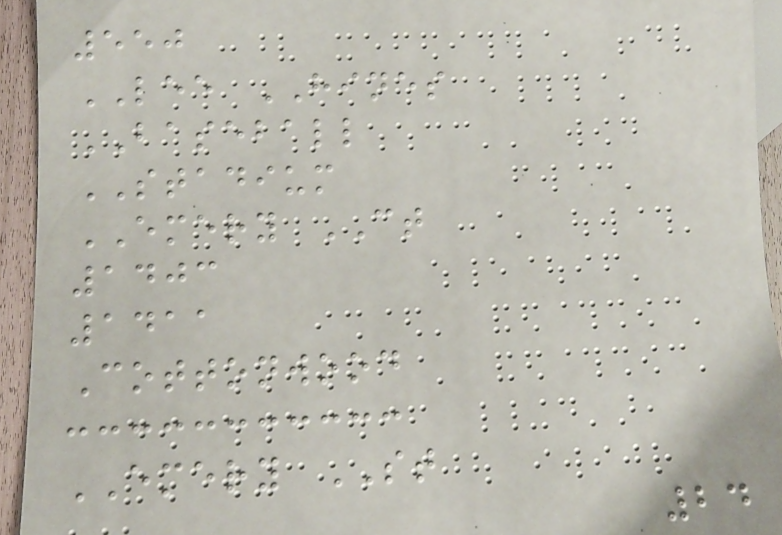550
LEE HINES
BASEBALL
STADIUM
EMERY CT
1403
1411
Cottonwood
EMERY ST
24
